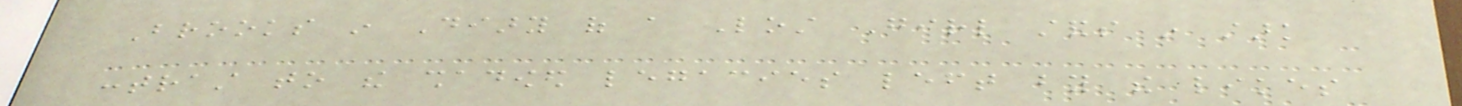Brooks in Diary of a Lost Girl stands in stark
contrast to the shadowed legacies left by the likes
